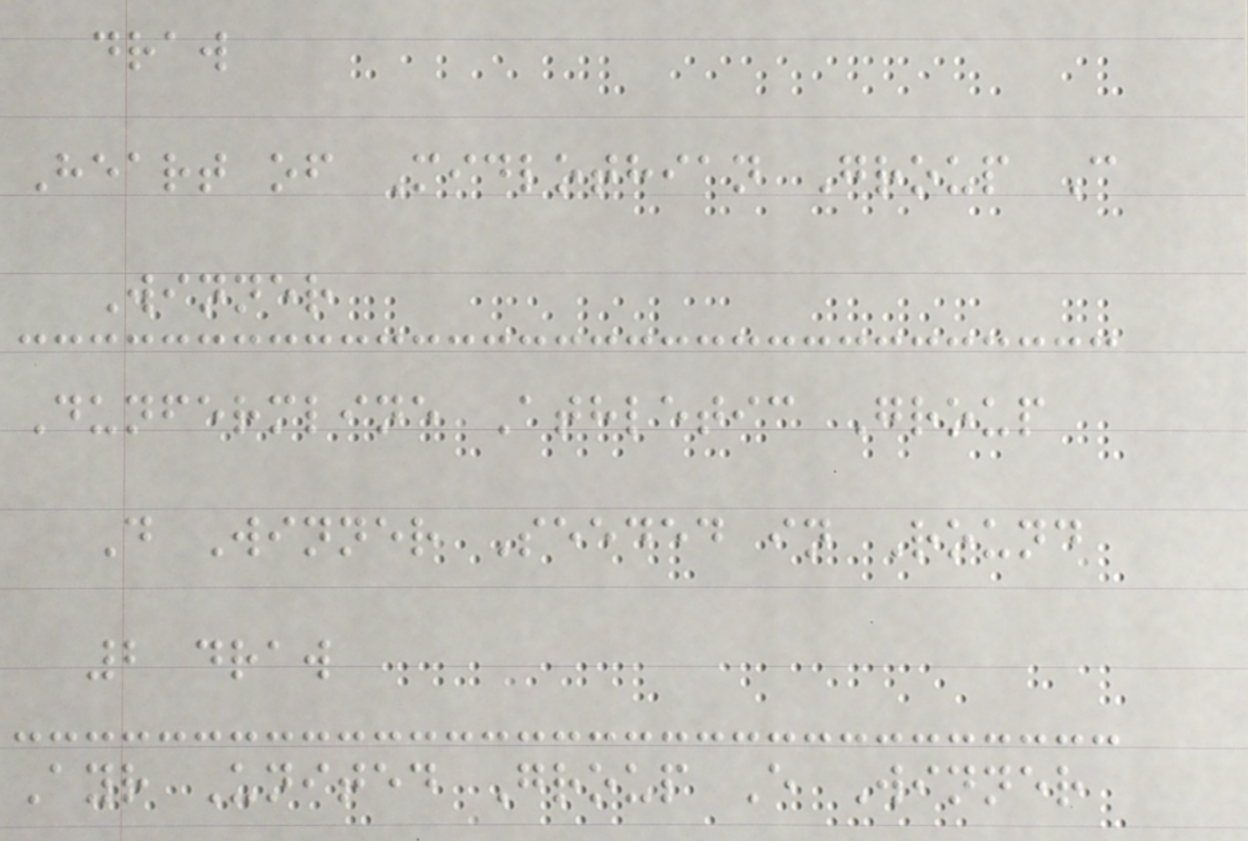draw
Heart of Midlothian Group C
Winner
Dunfermline Athletic Group
D Winner Seeded in Round
2 draw
Ayr United Group E Winner
